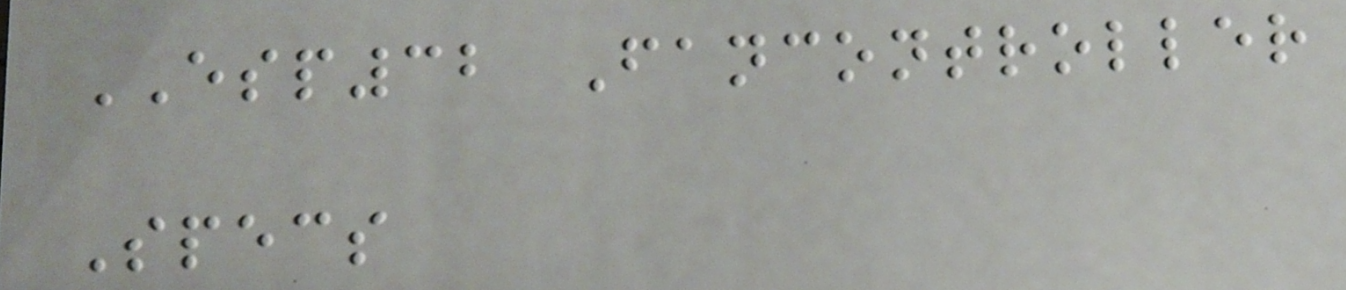ESP32 Fancontroller
Specs
